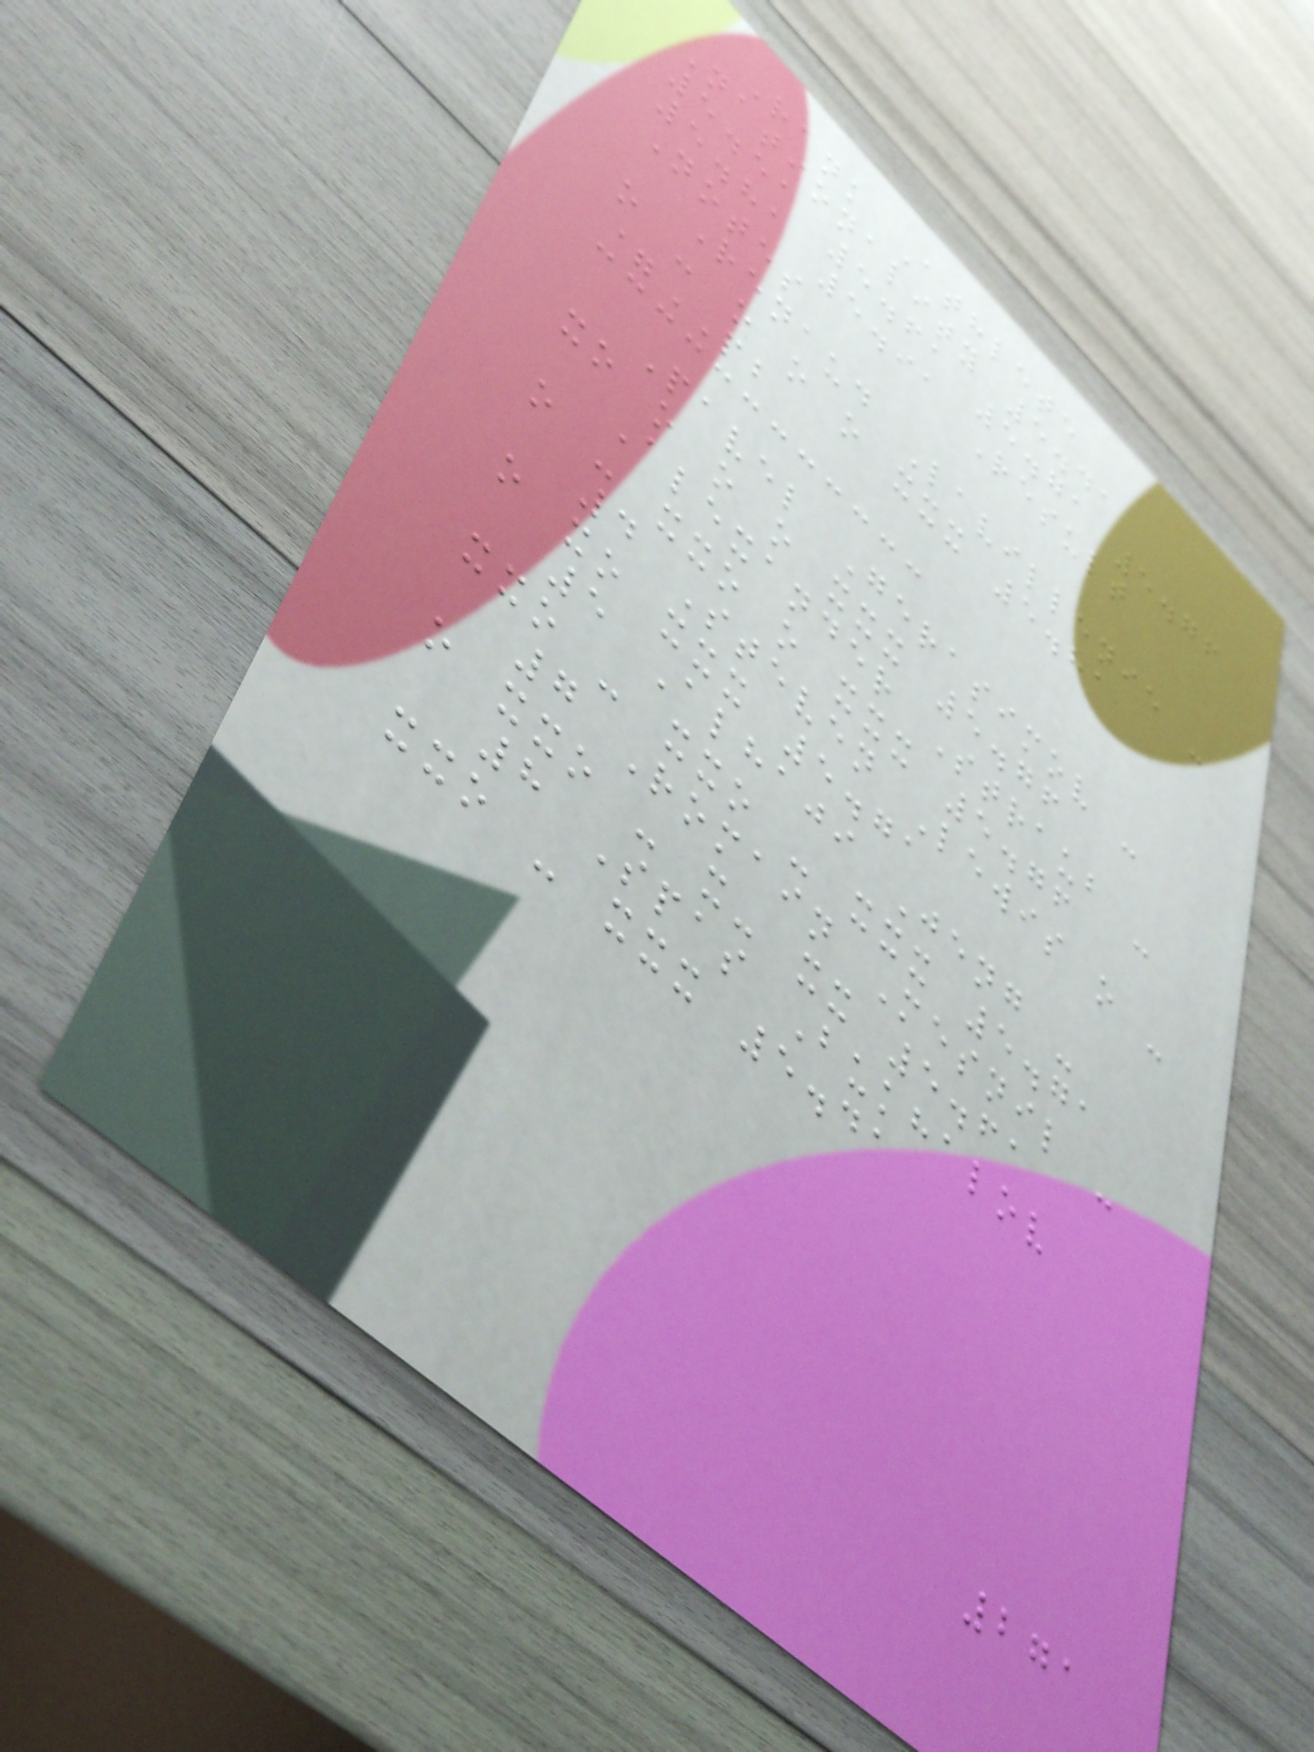Rank Athlete
Nationality 5.41
5.51 5.61 5.71 5.76
5.81 5.91 Result
Notes
Renaud Lavillenie -
o - o o o xxx 5.81
=PB
Pavel Gerasimov -
xo o o o xxx 5.76
Alexander Straub -
o - xxo o xxx 5.76
4 Steven Lewis o -
o xo xxx 5.71
5 Alhaji Jeng -
xxo - xxo - xxx 5.71
7 Romain Mesnil -
o xxo - x- xx 5.61
8 Spas Bukhalov
xxo - xxx 5.41
271
